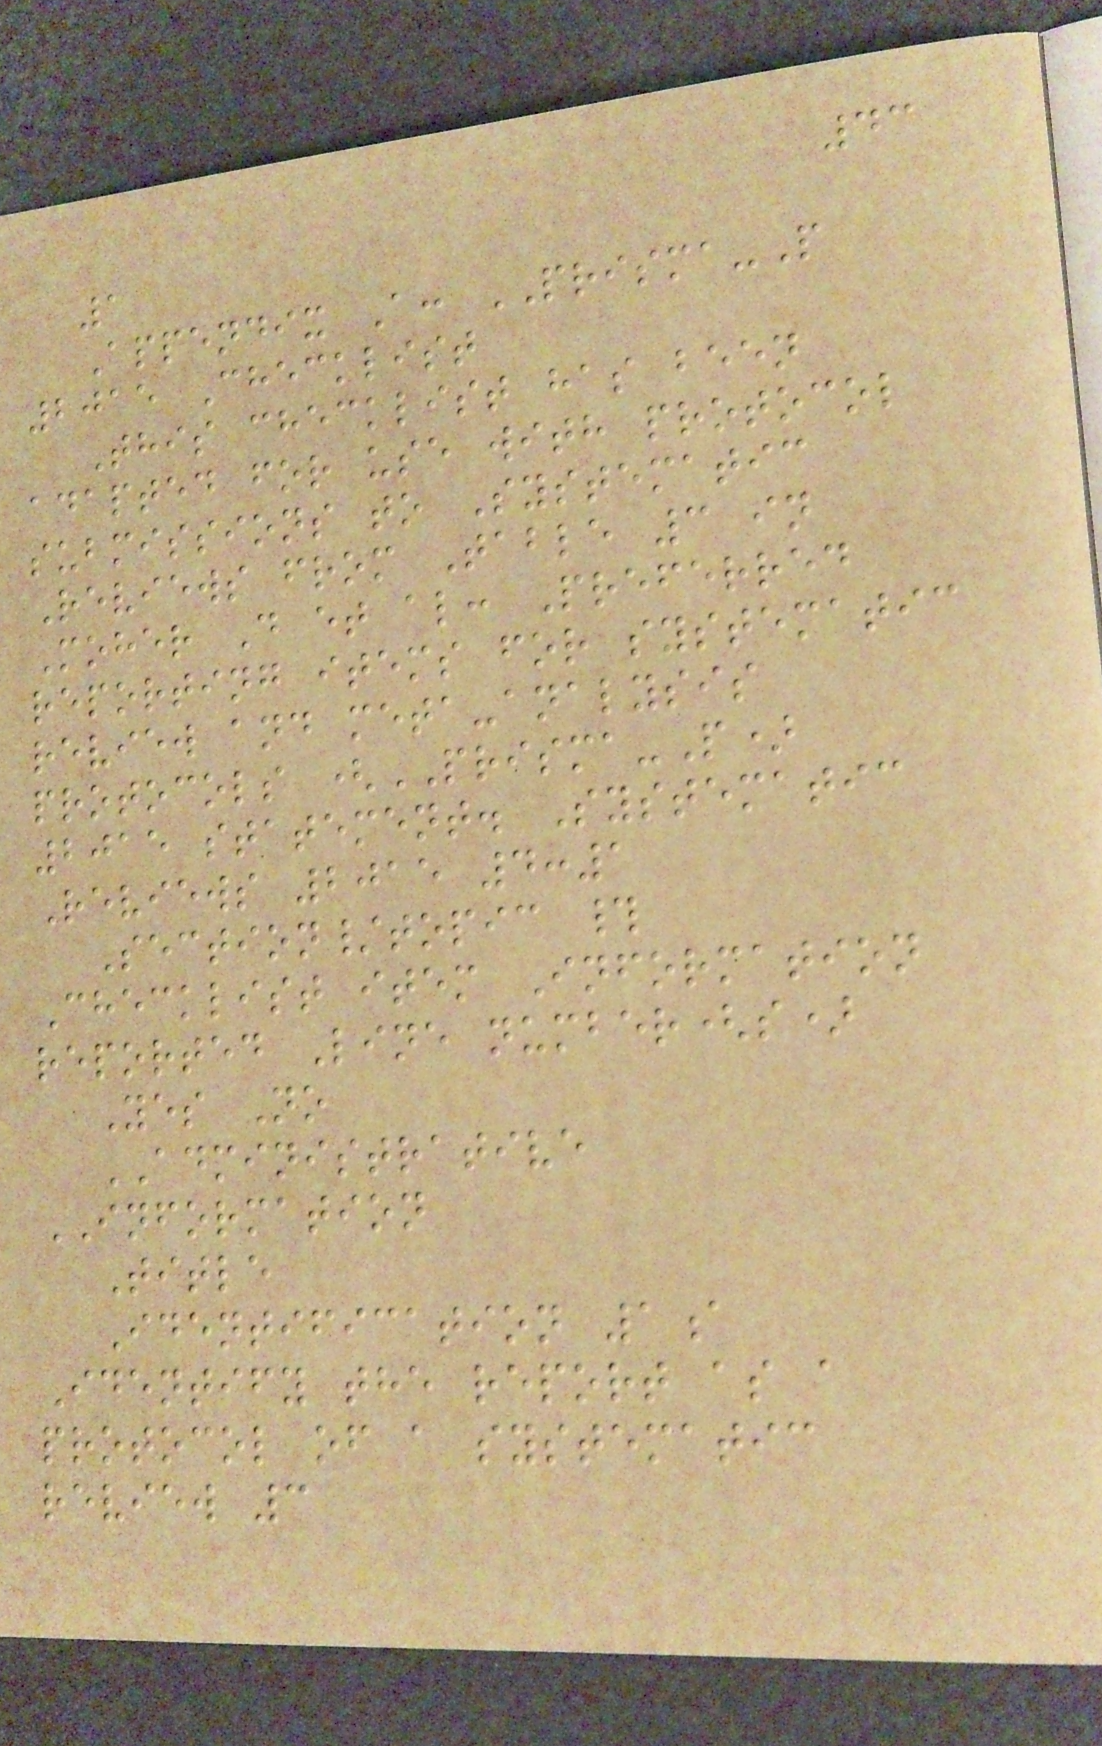43
1
Appendix A: PRISMA-P
2015 Checklist
This checklist has been
adapted for use with protocol
submissions to Systematic
Reviews from Table 3 in
Moher D et al: Preferred
reporting items for systematic
review and meta-analysis
protocols (PRISMA-P)
2015 statement. Systematic
Reviews 2015 4:1
Section/topic #
Checklist item Information
reported Line number(s)
Yes No
ADMINISTRATIVE
INFORMATION
Title
Identification 1a
Identify the report as a
protocol of a systematic
review 3
